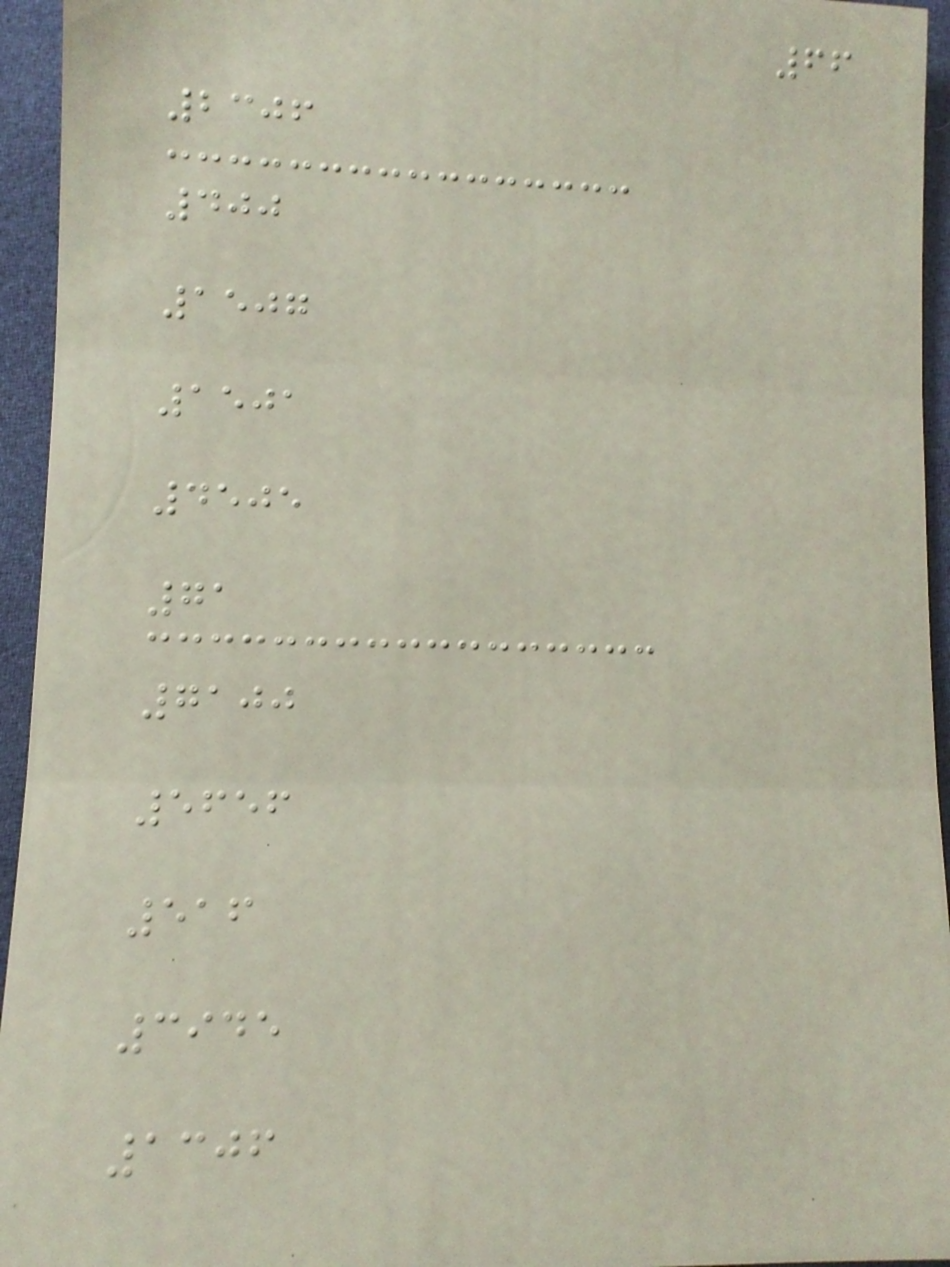66
2306
400
1507
1501
4505
71
7100
5656
516
3945
1306
